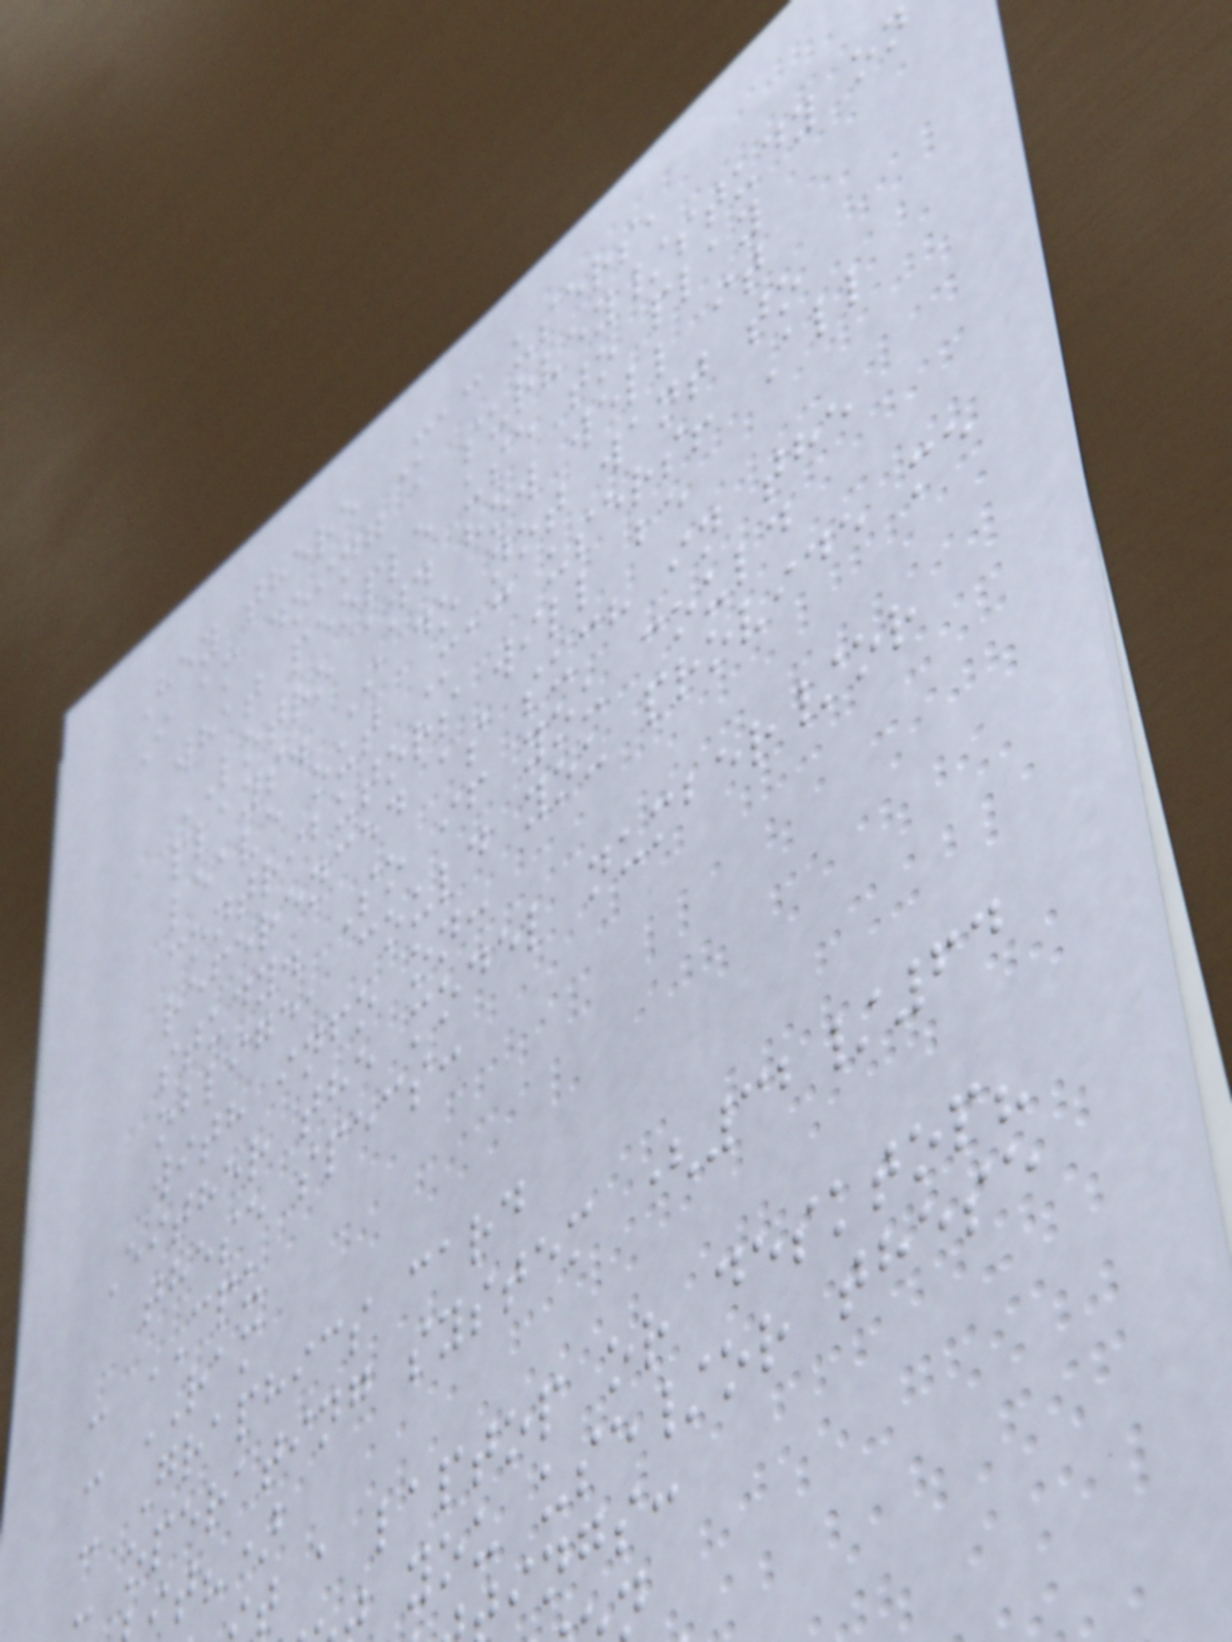Hey there Mac users,
I am doing a survey/study on
what people use to play
LOTRO and how well it
plays. I do not want to
leave out Mac users! All
contributors will be
referenced as such in the
study. So if you could
oblige, could you provide me
with info on:
Either the model number/or
these specs:
- CPU
- RAM
- Graphics card
- operating system (32/64
it?)
t a laptop or desktop?
you use/or these
ings:
